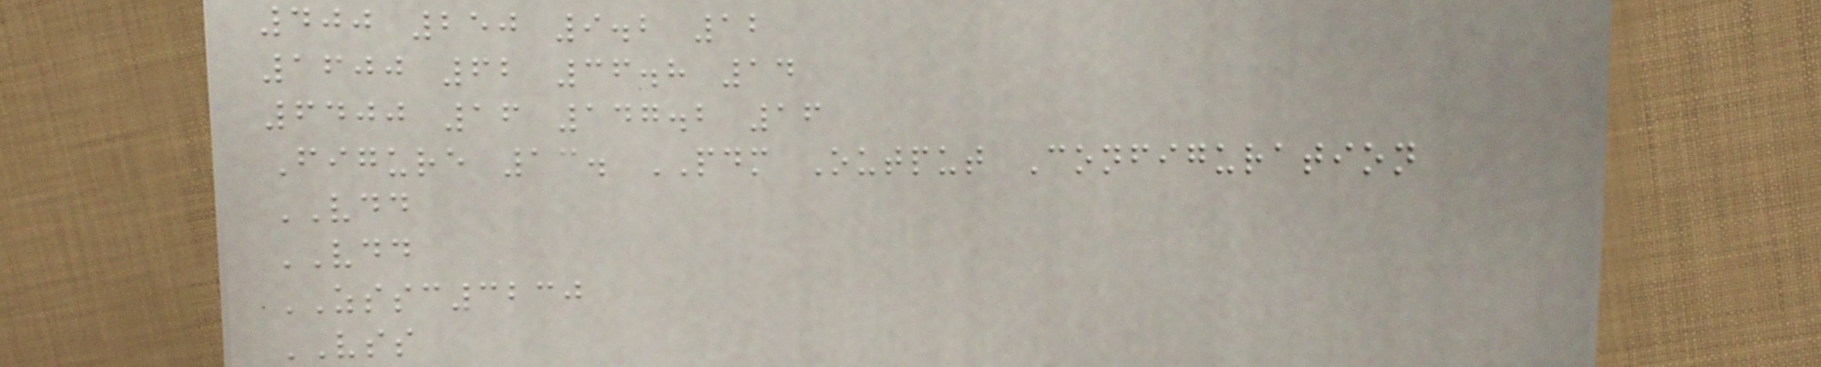400 250 9.2 12
1600 62 36.8 14
6400 16 147.2 16
Figure 13. PDM Output Configuration
VDD
VDD
ZSSC3230
VSS
